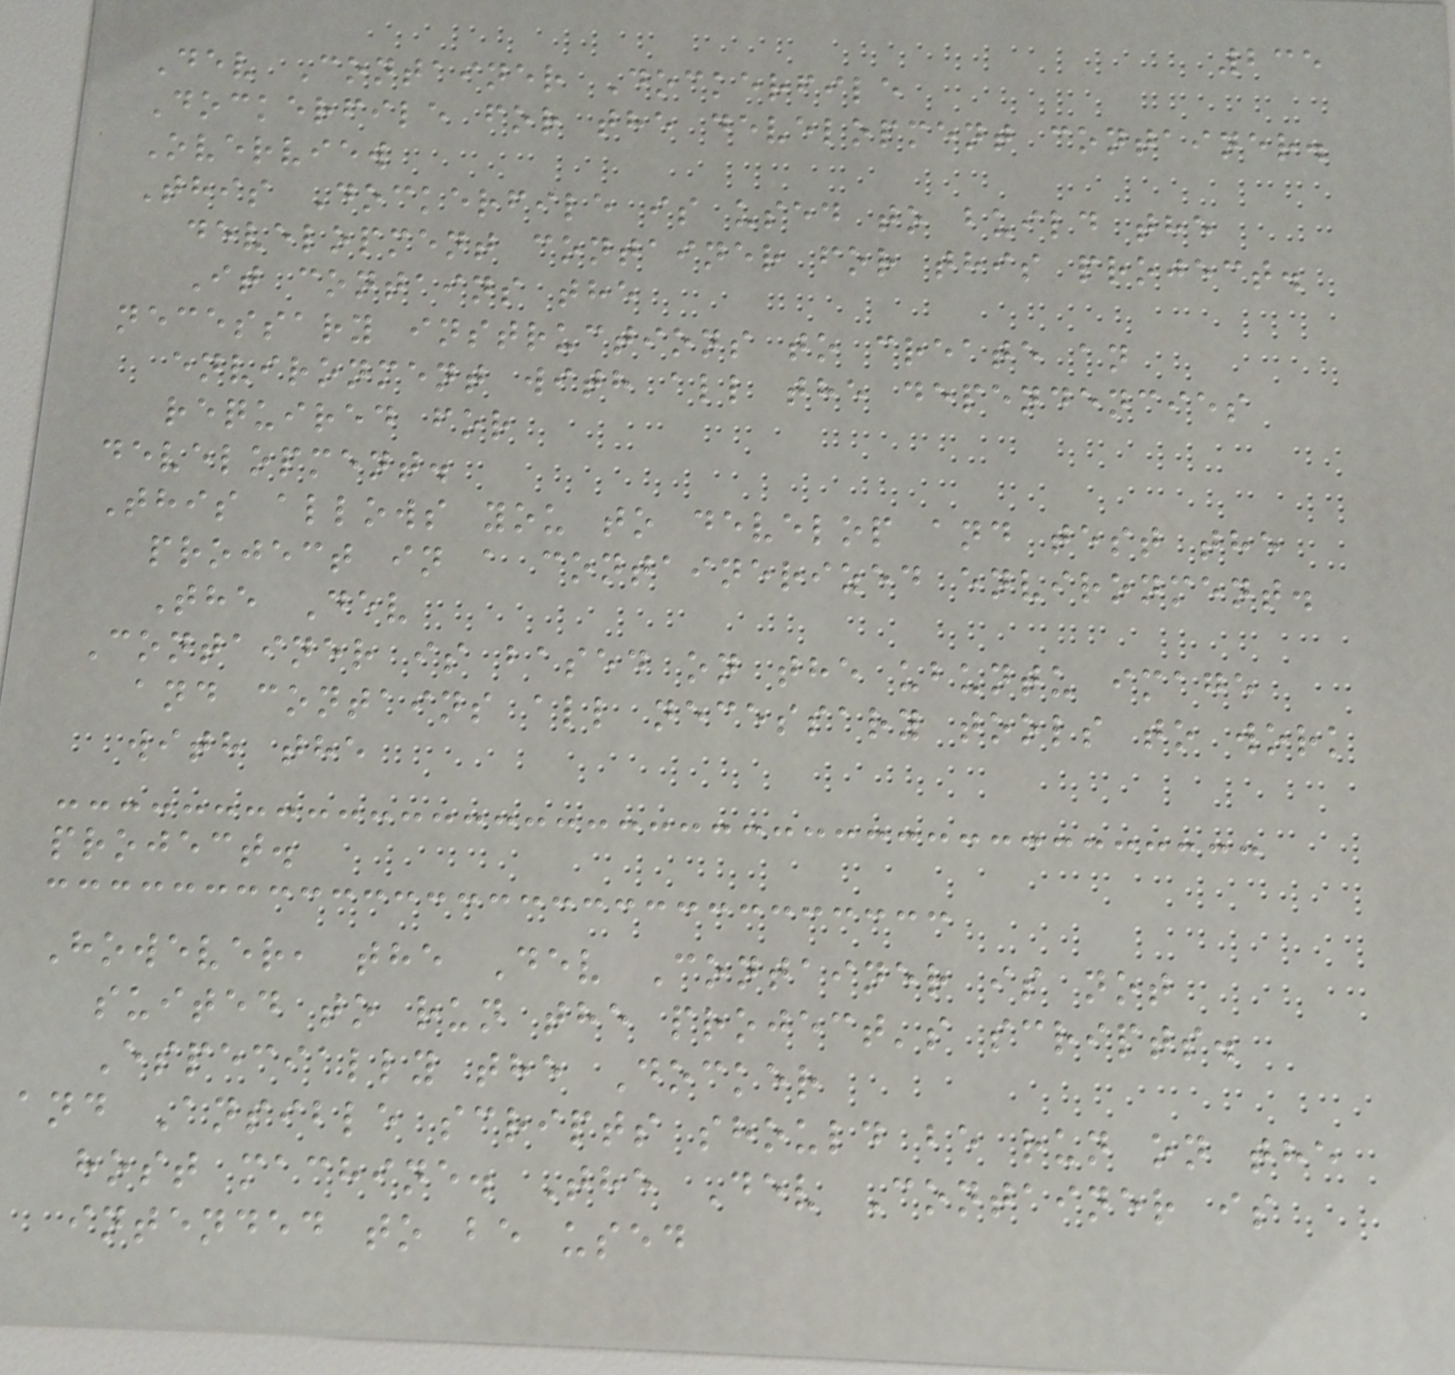235
Dev Container Dockerfile
Dockerfile for the development container.
Overview
This Dockerfile is used to build the
development container for this project.
It contains the
necessary instructions to create an
environment with all the dependencies
required for
development.
This allows you to develop and test the
project in a containerized environment.
The Dev
Container is based on the ubuntu image
and contains all necessary tools to work
with the
project.
However, the Dev Container is not
suited to run the project's scripts.
Especially the Docker
and Ansible scripts should be run on the
host machine. The Dev Container is
intended to be used
